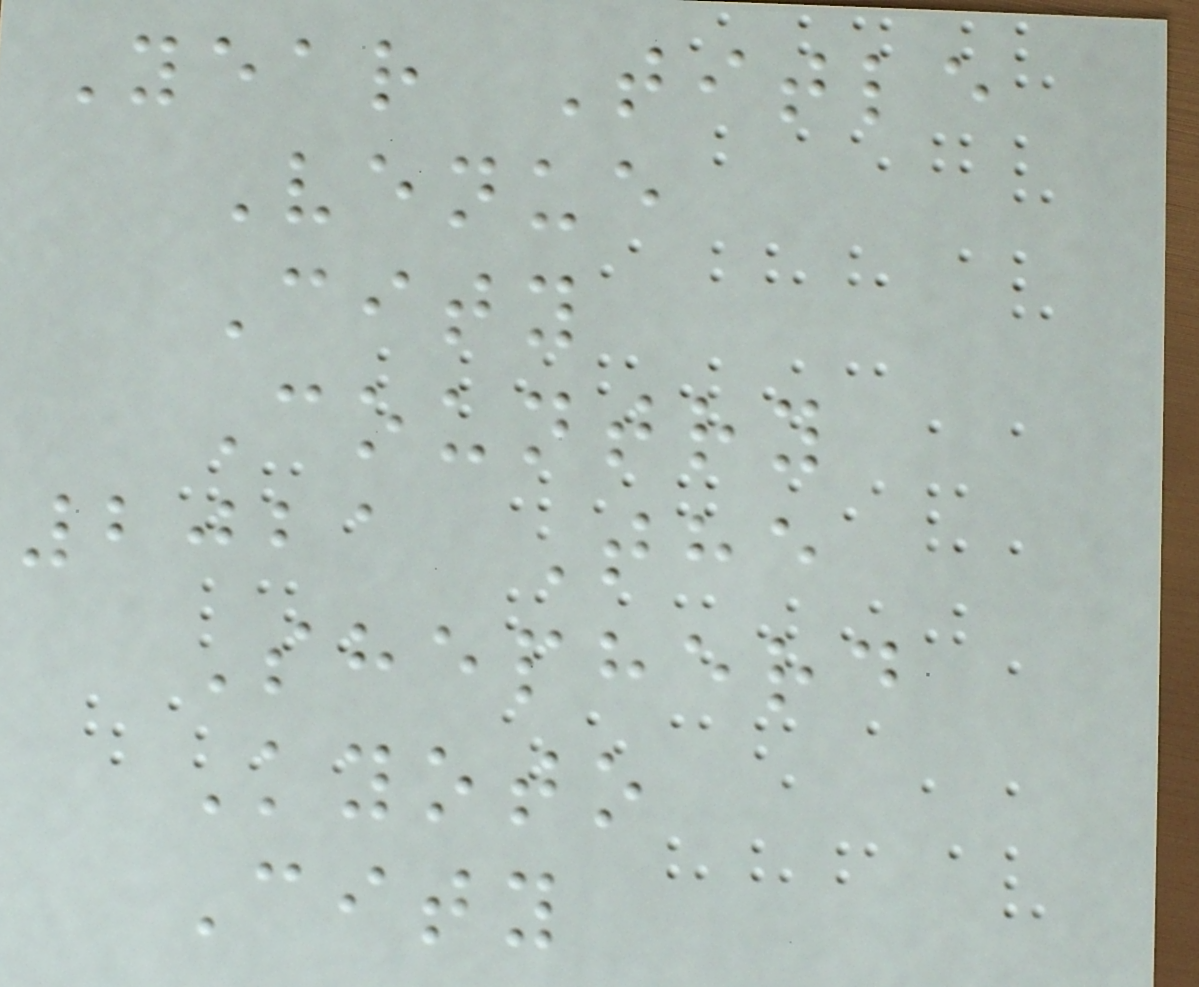Year Title
Venue
City
Country
2021 The
Shepherd
Kyoto
City
